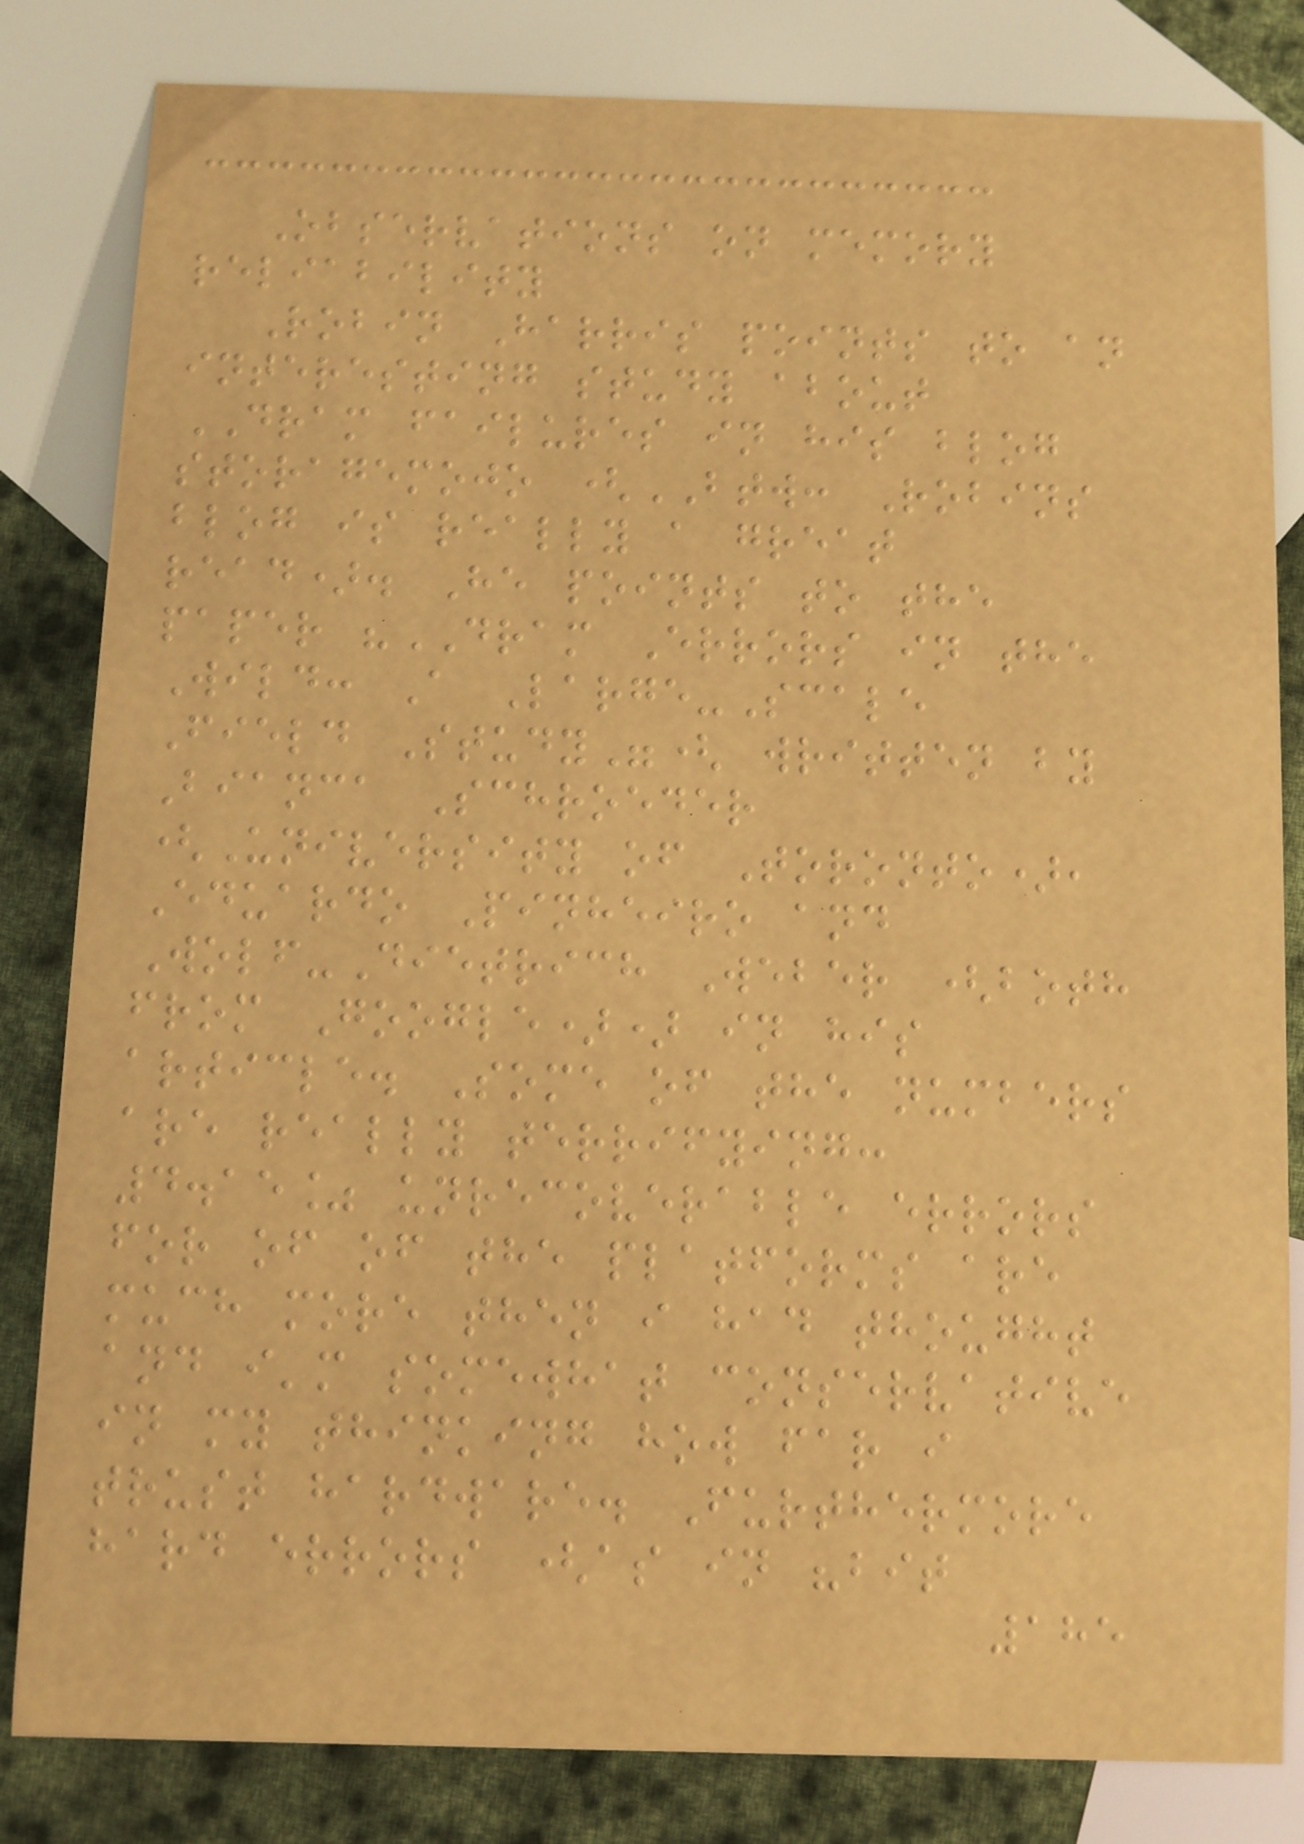Observations on memory
reliability
Robin Harris points to an
interesting study about
DRAM failures in his blog
storagemojo (BTW: Robins
blog is really a great
read). He points to the
paper "DRAM Errors in the
Wild: A Large-Scale
Field Study"( written by
Bianca Schroeder
(University of Toronto),
Eduardo Pinheiro and
Wolf-Dietrich Weber (both
from Google)) in his
article. Some of the numbers
are really terrifying:
4.15% unrecoverable errors
for of of the platforms are
much more then i had thought
and i'm somewhat conservative
in my thinking how far i
trust hardware. Furthermore
hard errors (as in "bit
185
